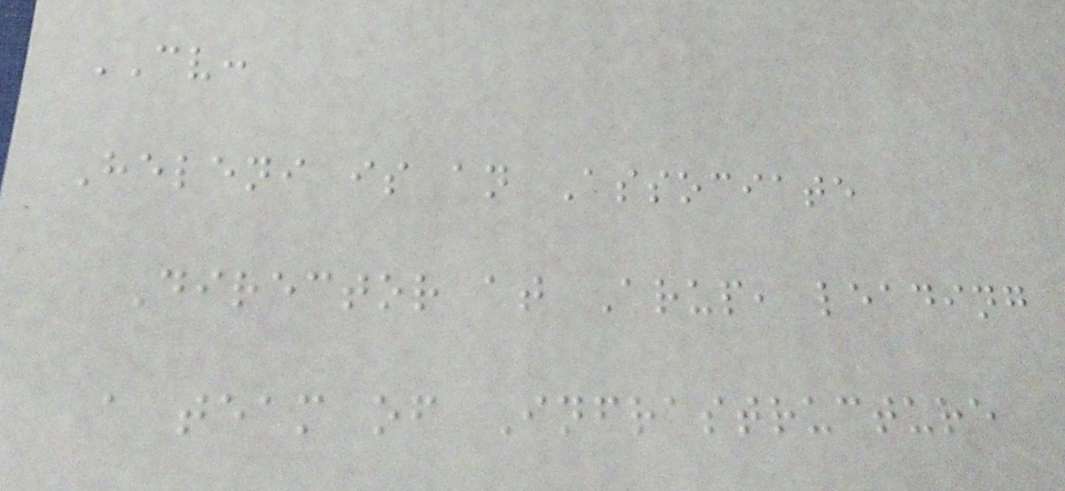CV:
Heleni is an Associate
Director at Arup, leading
a team of Infrastructure
